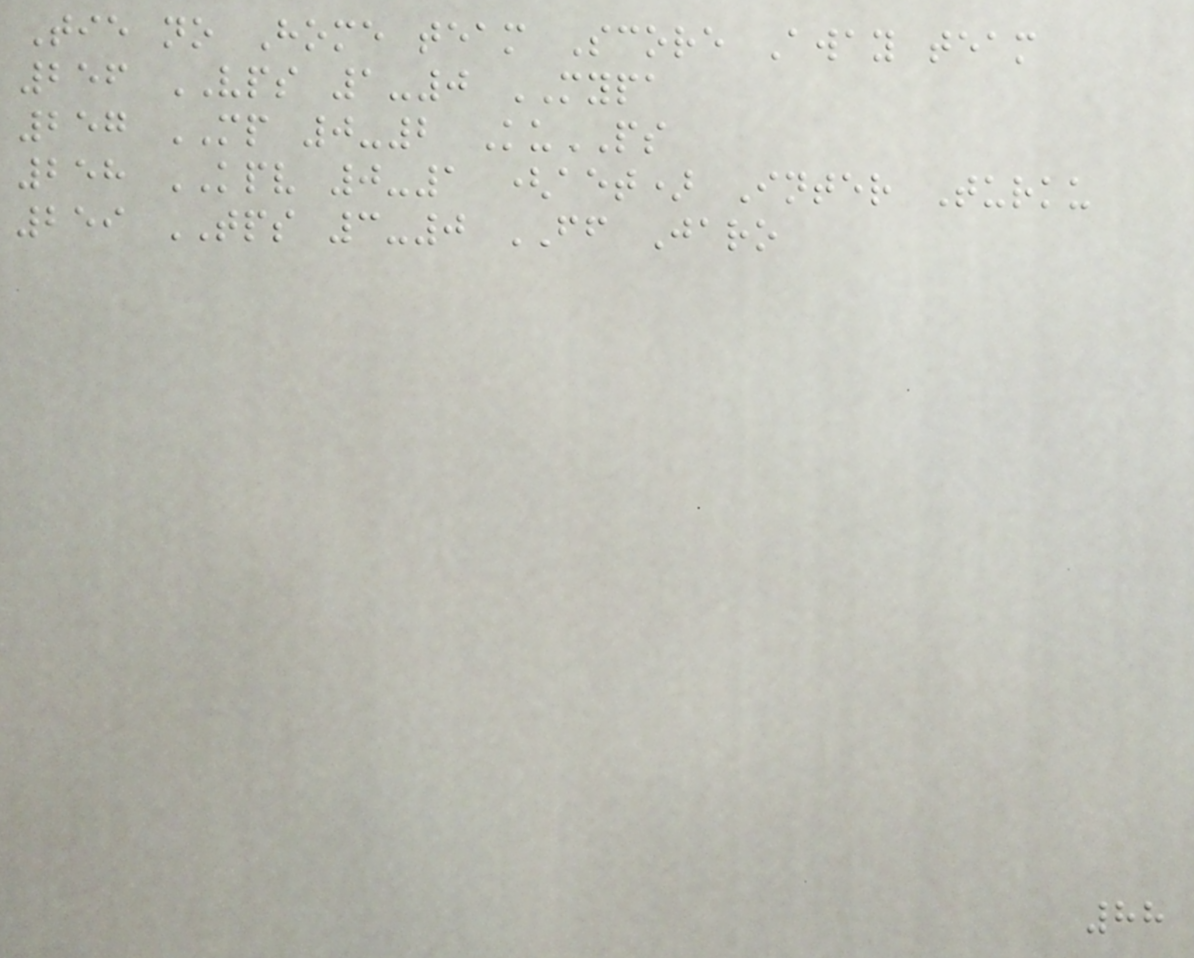Tie no Home team Score Away team
256 VPS 1-0 MYPA
257 MP 0-2 KuPS
258 KPV 0-1 (aet) Inter Turku
259 TPS 3-0 FF Jaro
88
